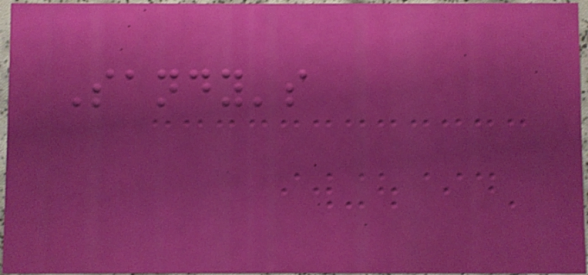Sandy's
